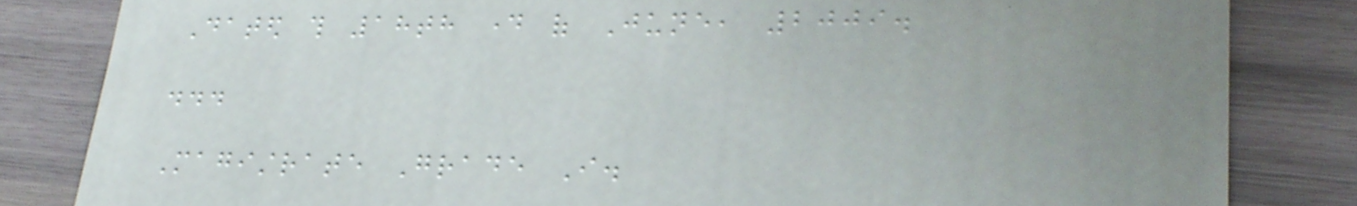Dated this 18th day of June, 2009.
...
Magistrate Grade I.
